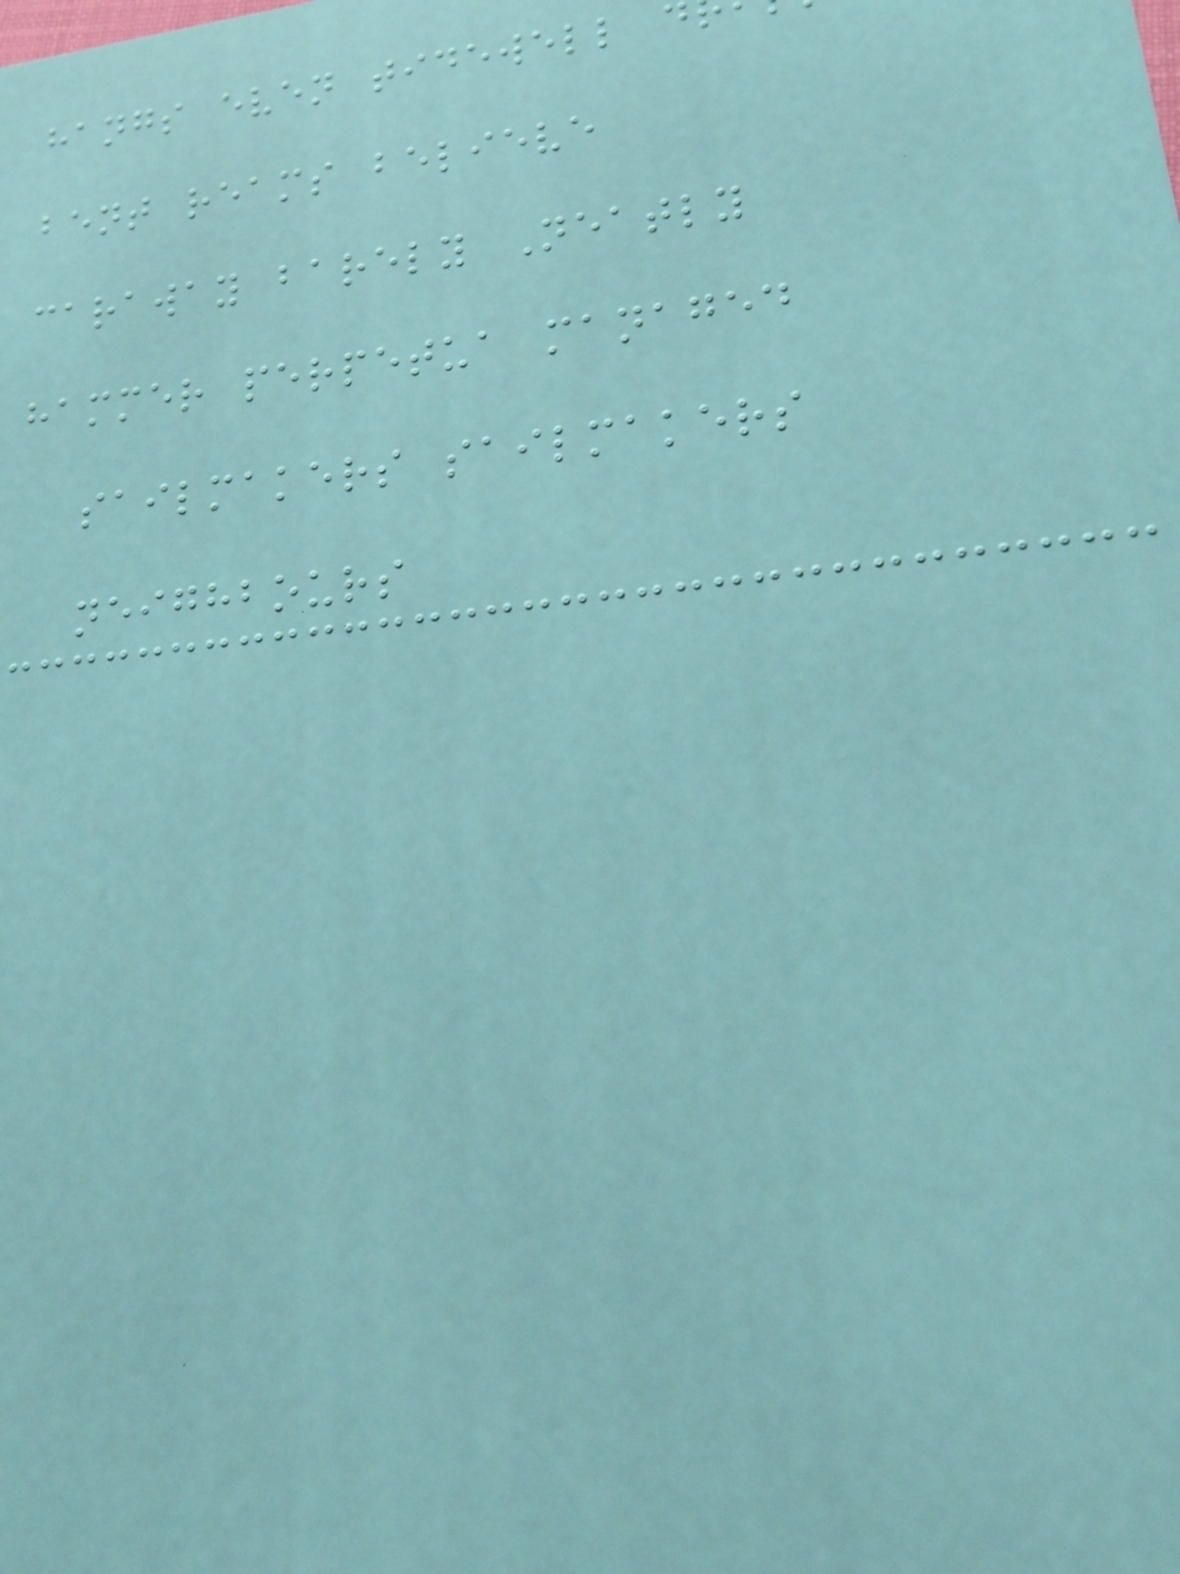hangs even tidewell
bent reams believe
caraway barely Neatly
hammer perpetua managed
sailmakers sailmakers
neighbours
